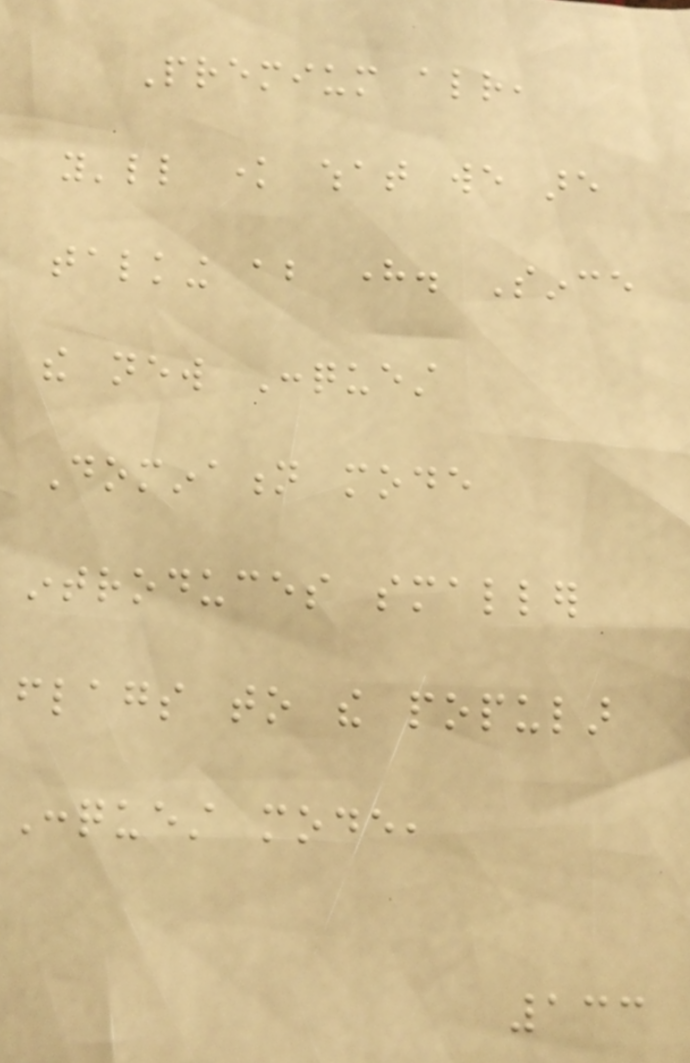Premium already,
you'll know what we are
talking about here. Since
the new Conquest
Domination mode
introduces smaller
flags to the popular
Conquest mode,
133
